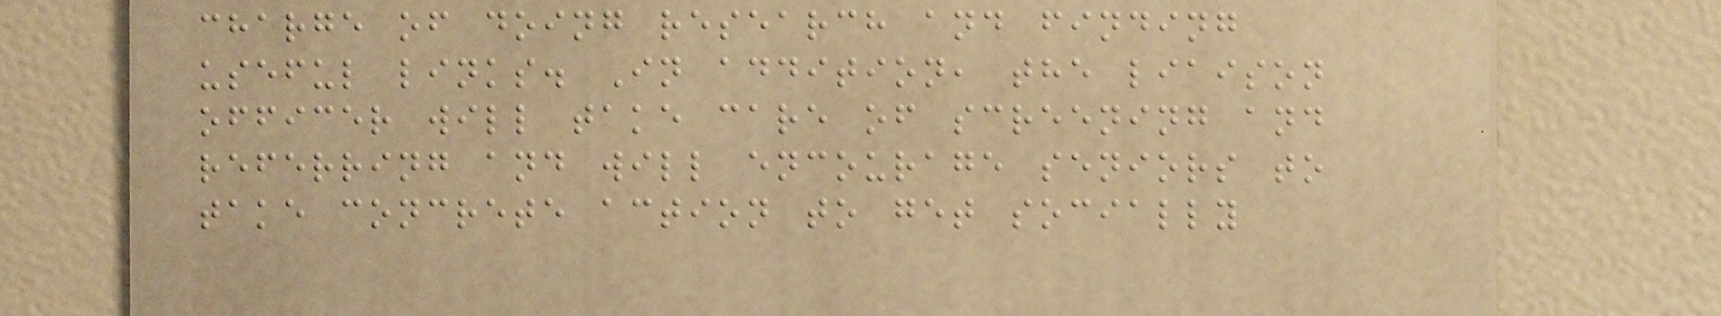charge of doing research and finding
useful links. In addition, the liaison
officer will take care of screening and
referring and will encourage seniors to
take concrete action to get socially
